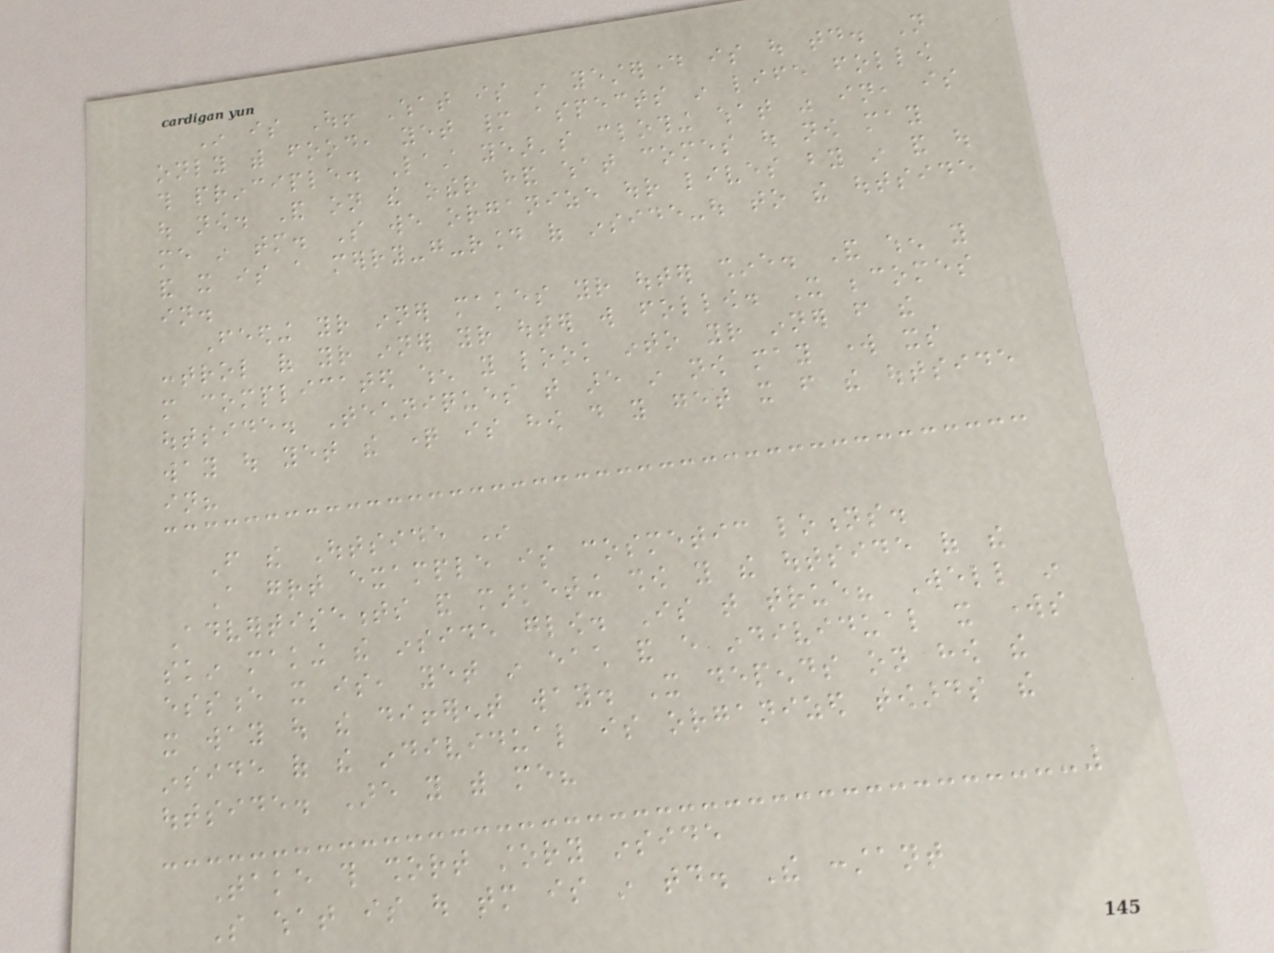In is Out! What is in yesterday is out today. Not
only with food, yet many aspects in life follow
this principle. Last year's clothing what was in, is
out now. And on the other hand what comes out now may
me in tomorrow. So we organize our lives by in and out
and it is a merry-go-round of inside-out to the outside
in.
Feeding your inner makes your outer shine. And when you
control of your inner your outer will follow. It becomes
more complicated when you look into your inner from the
outside. Techniques that are in now may work its
way out yet the question is how do you get it from the outside
in?
From the Outside In
A great example is cosmetic lotions.
Advertisements and marketing show you the outside of the
skin making the inside glow. Is that true? Well in
essence it is, yet in each and every individual it works
it way out the different way. It depends on how the
inside of the individual is organized towards the
outside. Are you with me?
Take this short story inside
So what is out tomorrow is in today. The constant
